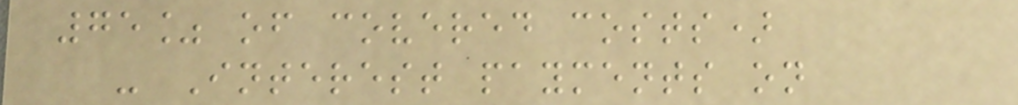75% of covered costs)
- Interest payments on
